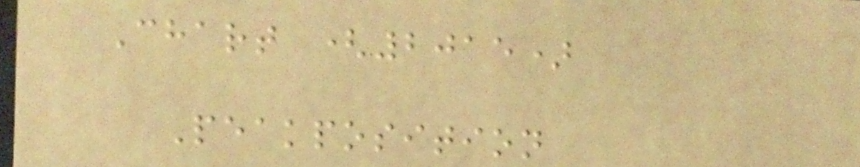Chart (2015)
Peakposition
